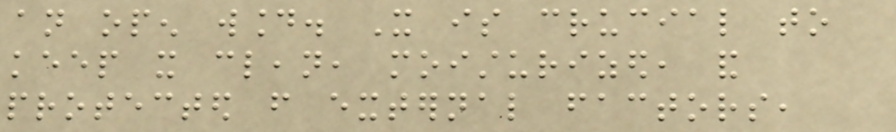an open wound. It is crucial to
keep it clean, moisturized, and
protected from external factors,
